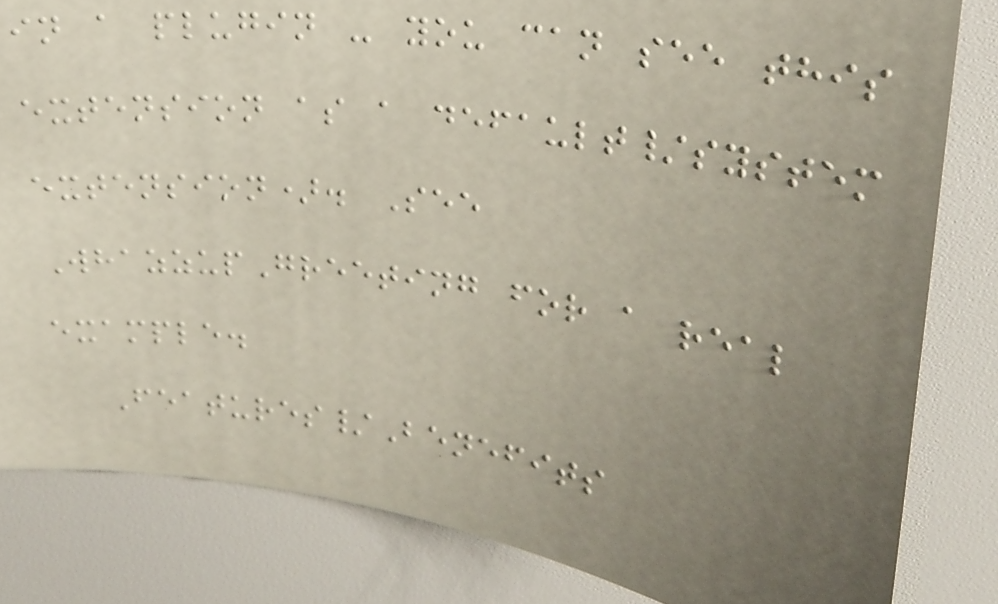in a plugin - you can see this
extension as a default/system
extension). See
WhazzupGreeting for a real
example.
Features/Benefits
